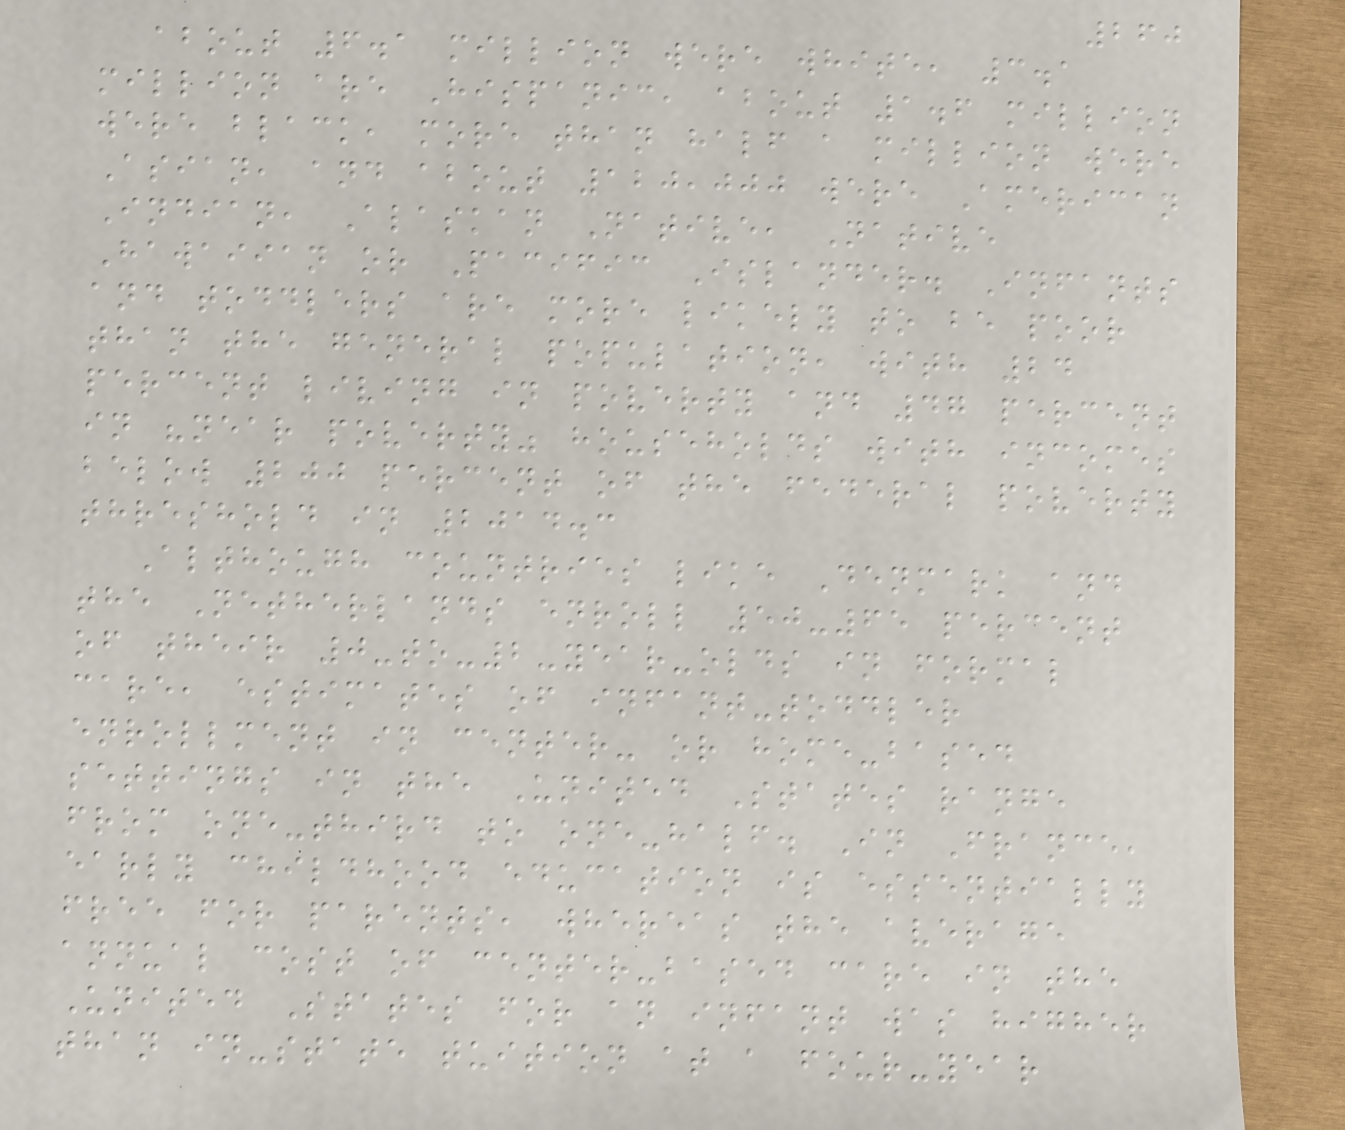260
about 6.1 million were white, 3.1
million are Hispanic, about 1.6 million
were black, more than half a million were
Asian, and about 120,000 were American
Indian, Alaskan Native, Native
Hawaiian or Pacific Islander. Infants
and toddlers are more likely to be poor
than the general population, with 24
percent living in poverty and 47 percent
in "near poverty" households with incomes
below 200 percent of the federal poverty
threshold in 2014.3
Although countries like Denmark and
the Netherlands enroll 50-65 percent
of their 0-to-2-year-olds in formal
care, estimates of infant-toddler
enrollment in center- or home-based
settings in the United States range
from one-third to one-half. In France,
early childhood education is essentially
free for parents, whereas the average
annual cost of center-based care in the
United States for an infant was higher
than in-state tuition at a four-year
